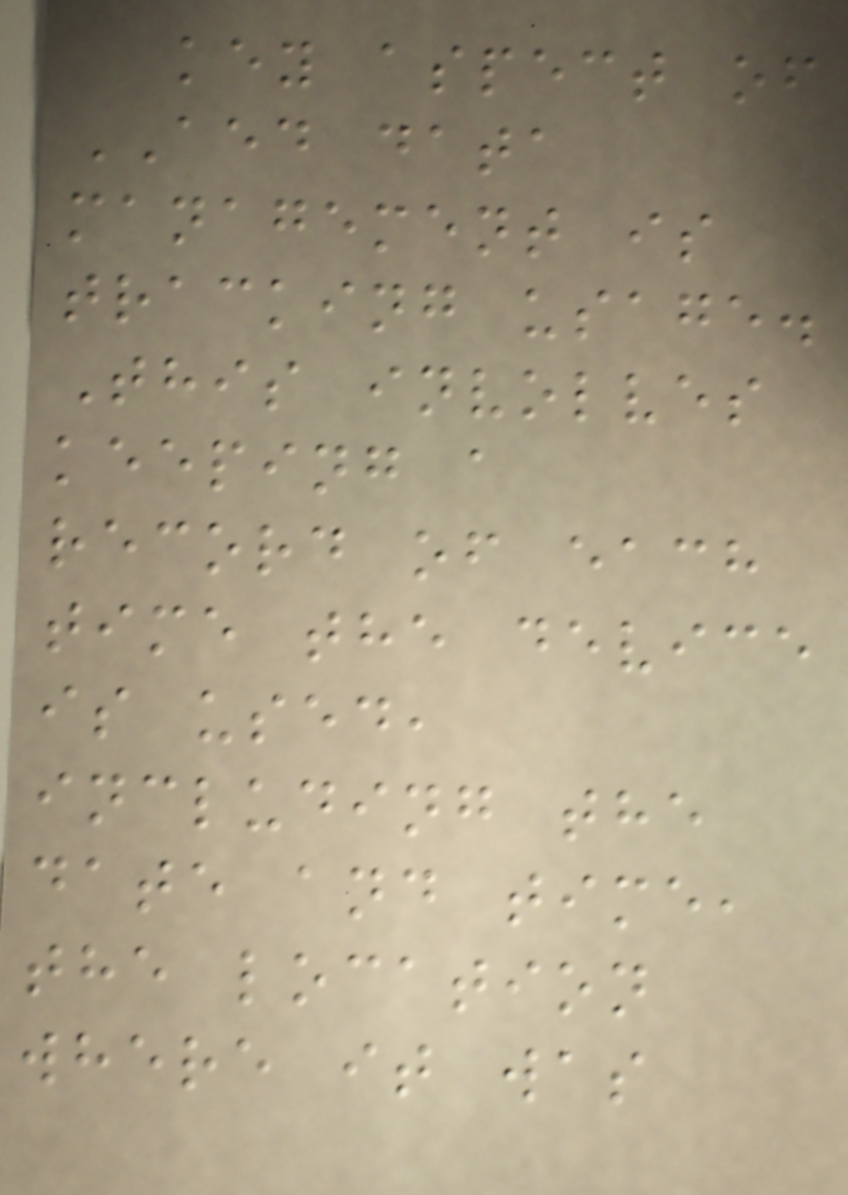key aspect of
AED data
management is
tracking usage.
This involves
keeping a
record of each
time the device
is used,
including the
date and time,
the location
where it was
